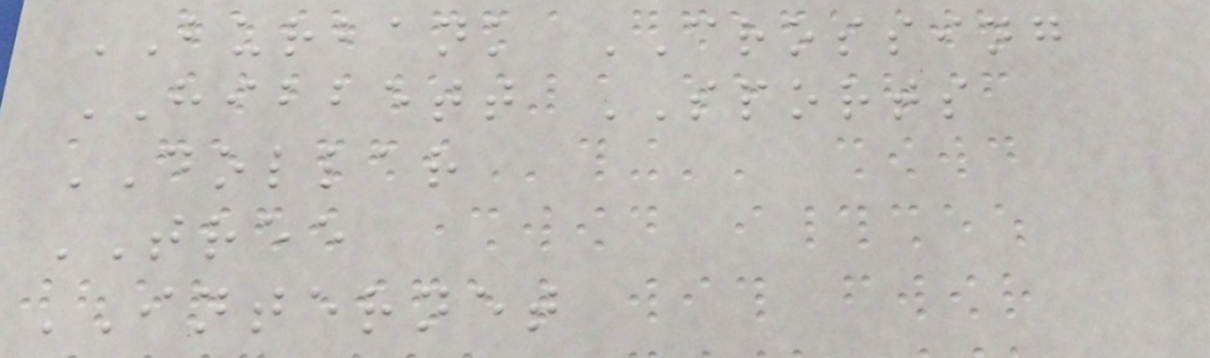BURBANK CROSSING
HIBBETT SPORTS
DOLLAR
TREE
INTERNET
